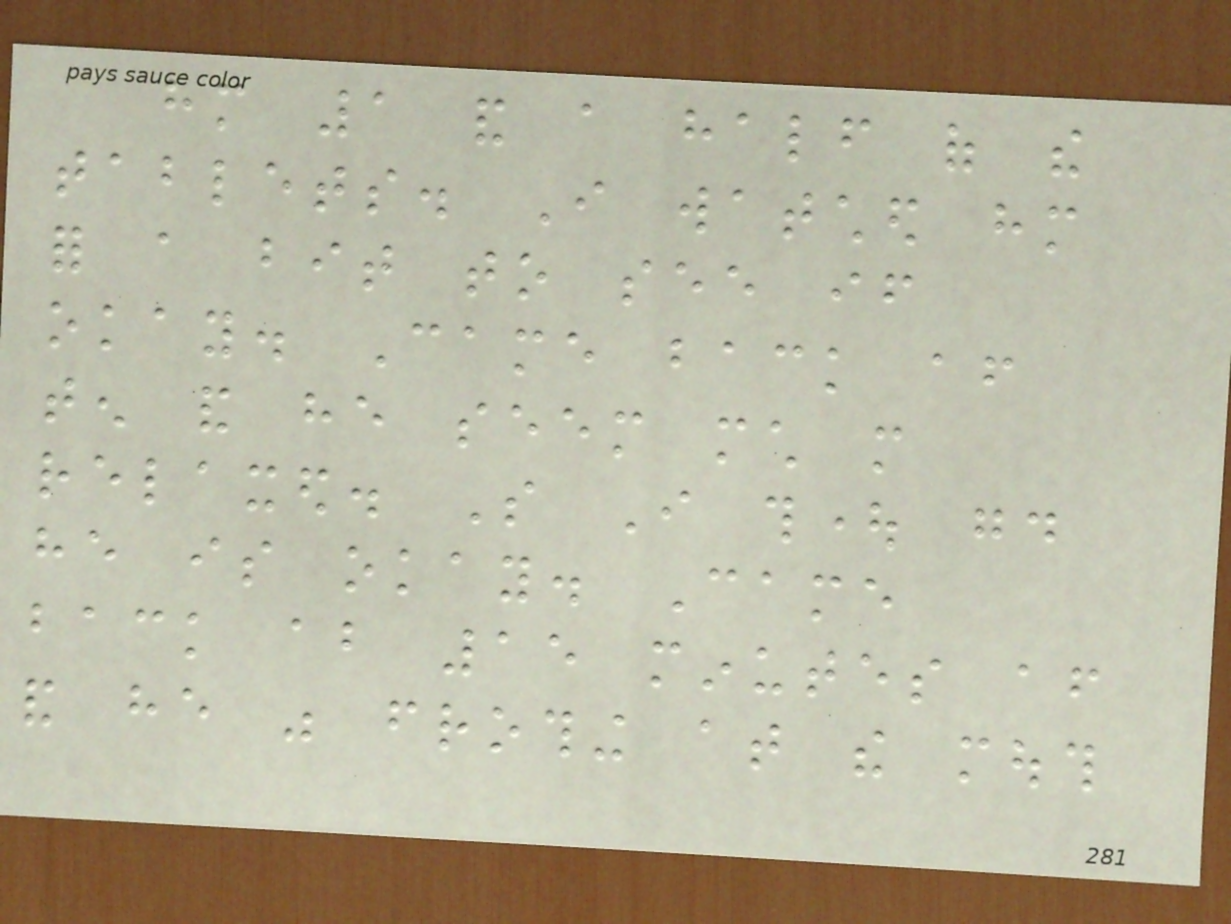him 1 and a half of the
tablets. I watched him
for a bit to see if
okay. Came back after
ten and he seem much more
relaxed. So I thought good
he is okay. Came
back about 15 minutes after
and he was frothing at the mouth
